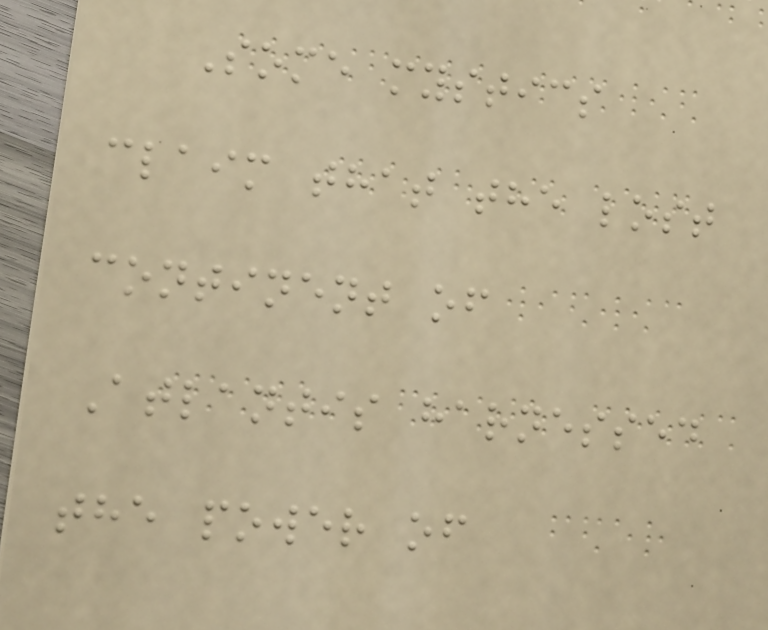Some mystics
claim that the lost
continent of
Atlantis harnessed
the power of
